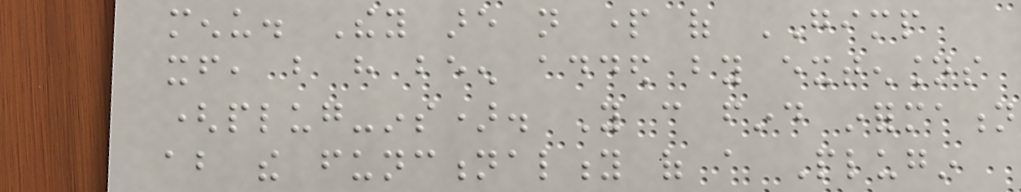menu. They are not part of GIMP
itself, but have been added by extensions
(plug-ins). You can find information
about the functionality of a Plugin
